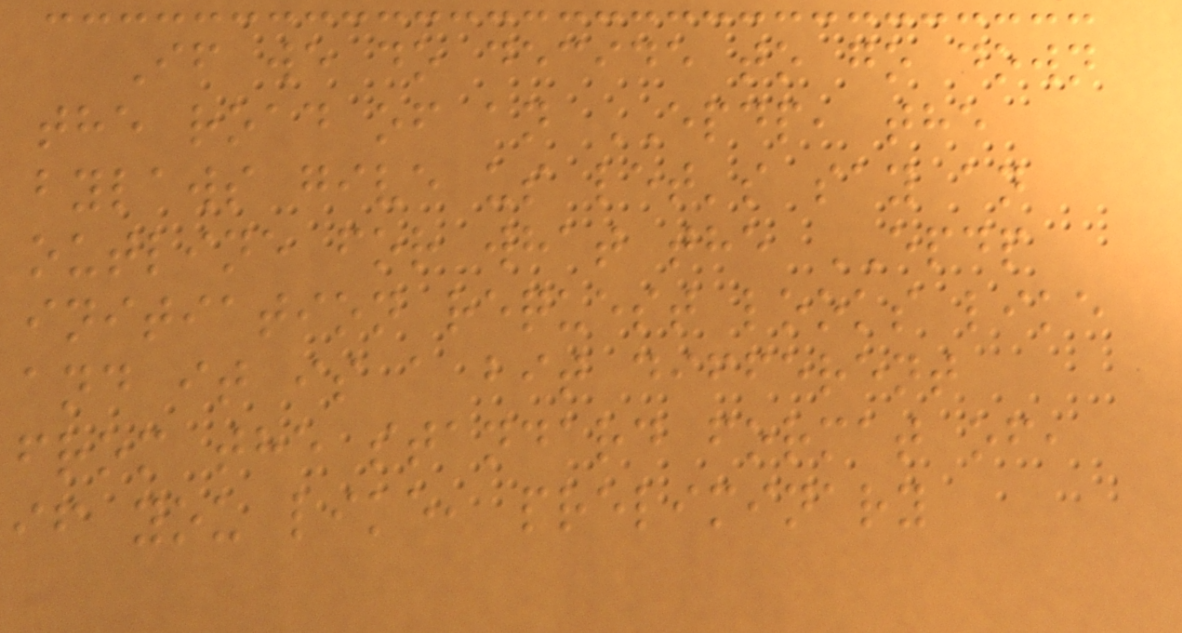If we do decide to go down
the road of an EPDP, the
bylaws give us let's say an
outline for what the EPDP
initiation request looks like
and it is a bit different
from the standard format of,
if you like, preliminary
